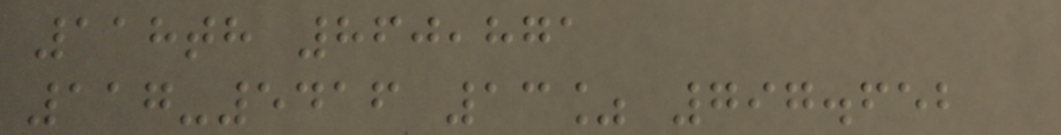118th 860,871
117-5416 13% 797.652
